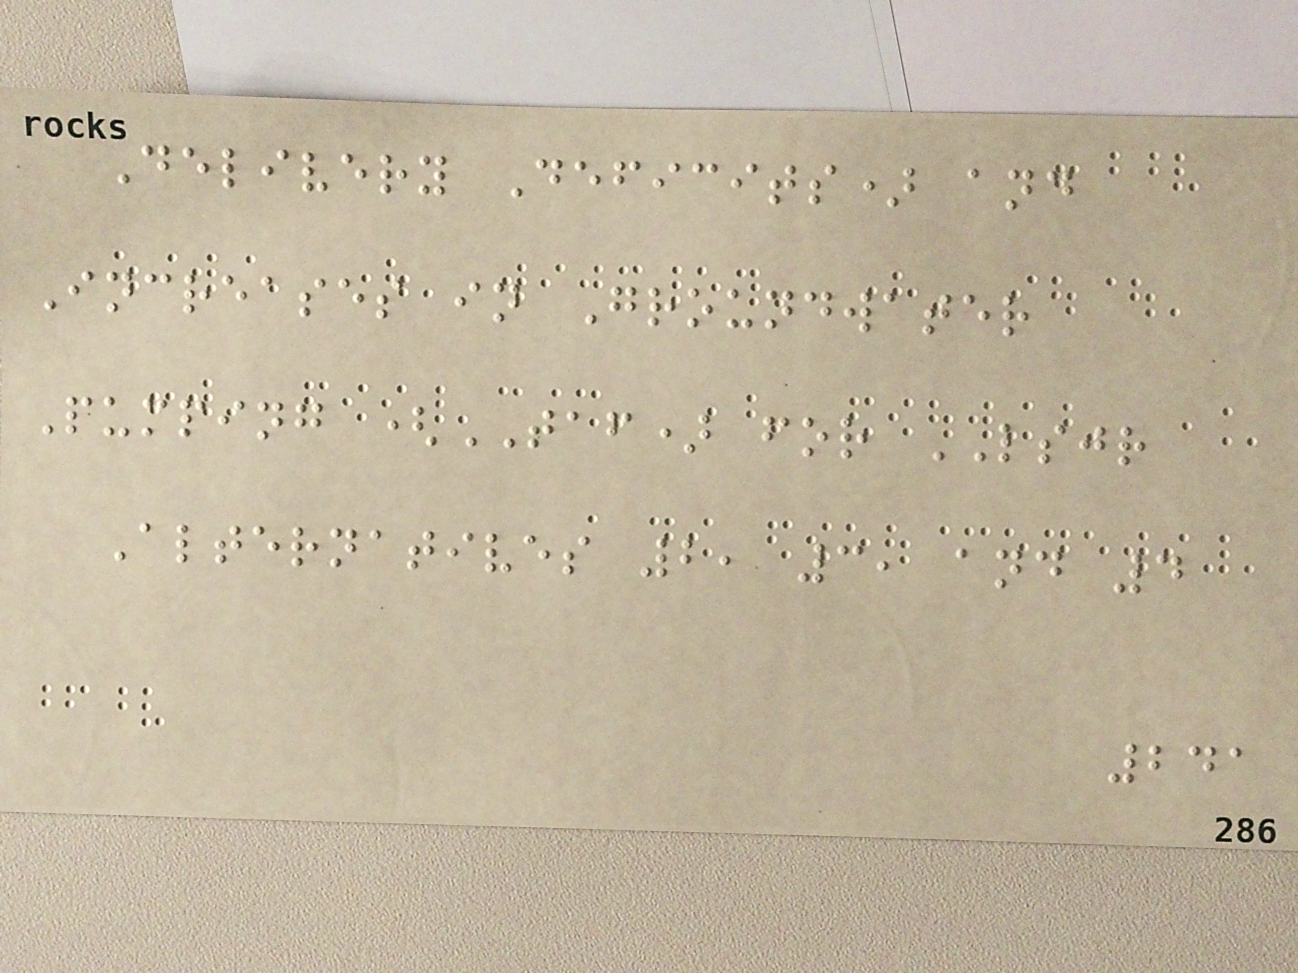Delivery Deficits) and
Increases in Groundwater
Pumping (TAF) for LSJR
Alternatives 2, 3, and 4
241
